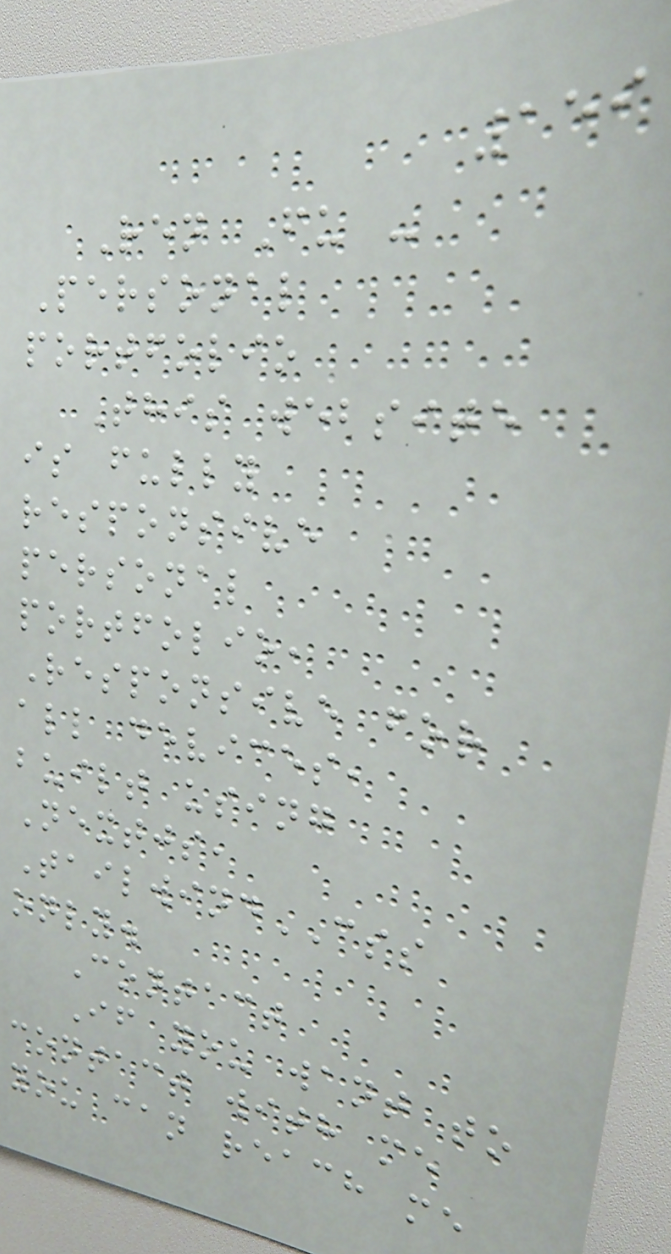159
Ren Fu -
Personal
portfolio
This website
is fully
responsive
personal
portfolio,
Responsive for
all devices,
built using
Nextjs,
TailwindCSS
only.
Contact
If you want to
contact with me
you can reach me
